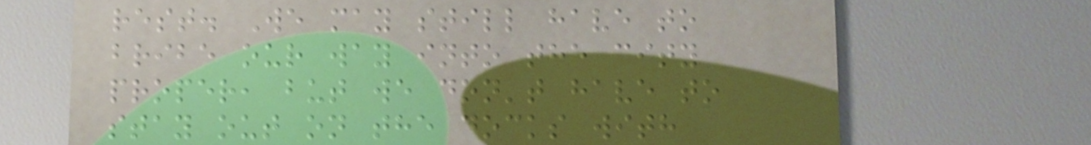rest. We may still have to
bribe our way into the city
proper, but we don't have to
stay out on the docks with
